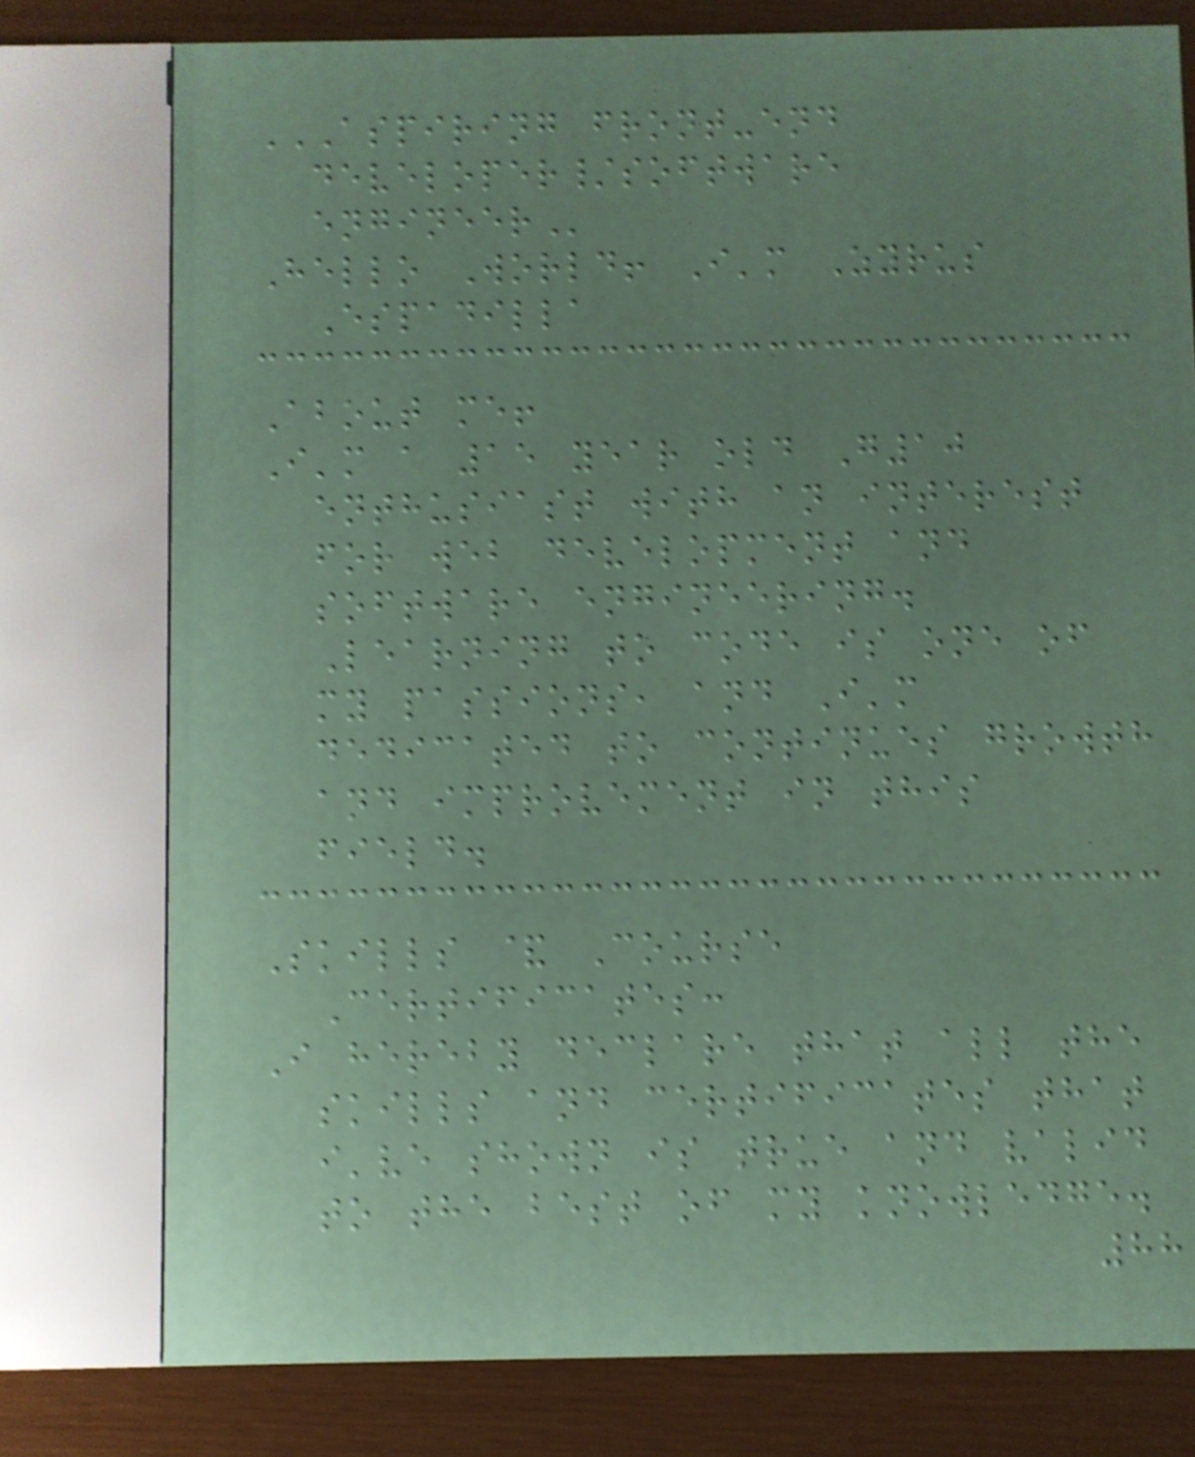ASPIRING FRONT-END
DEVELOPER/SOFTWARE
ENGINEER
Hello World! I'm Zyrus
Espadilla
About me!
I'm a 15 year old G10
enthusiast with an interest
for web development and
software engineering.
Learning to code is one of
my passions, and I'm
dedicated to continues growth
and improvement in this
field.
Skills & Course
Certificates:
I hereby declare that all the
skills and certificates that
i've shown is true and valid
to the best of my knowledge.
88
